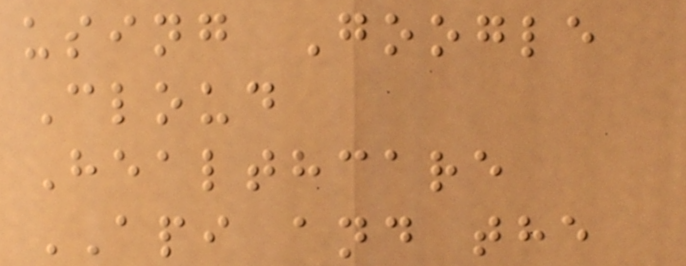using Google
Cloud
Healthcare
API and the
